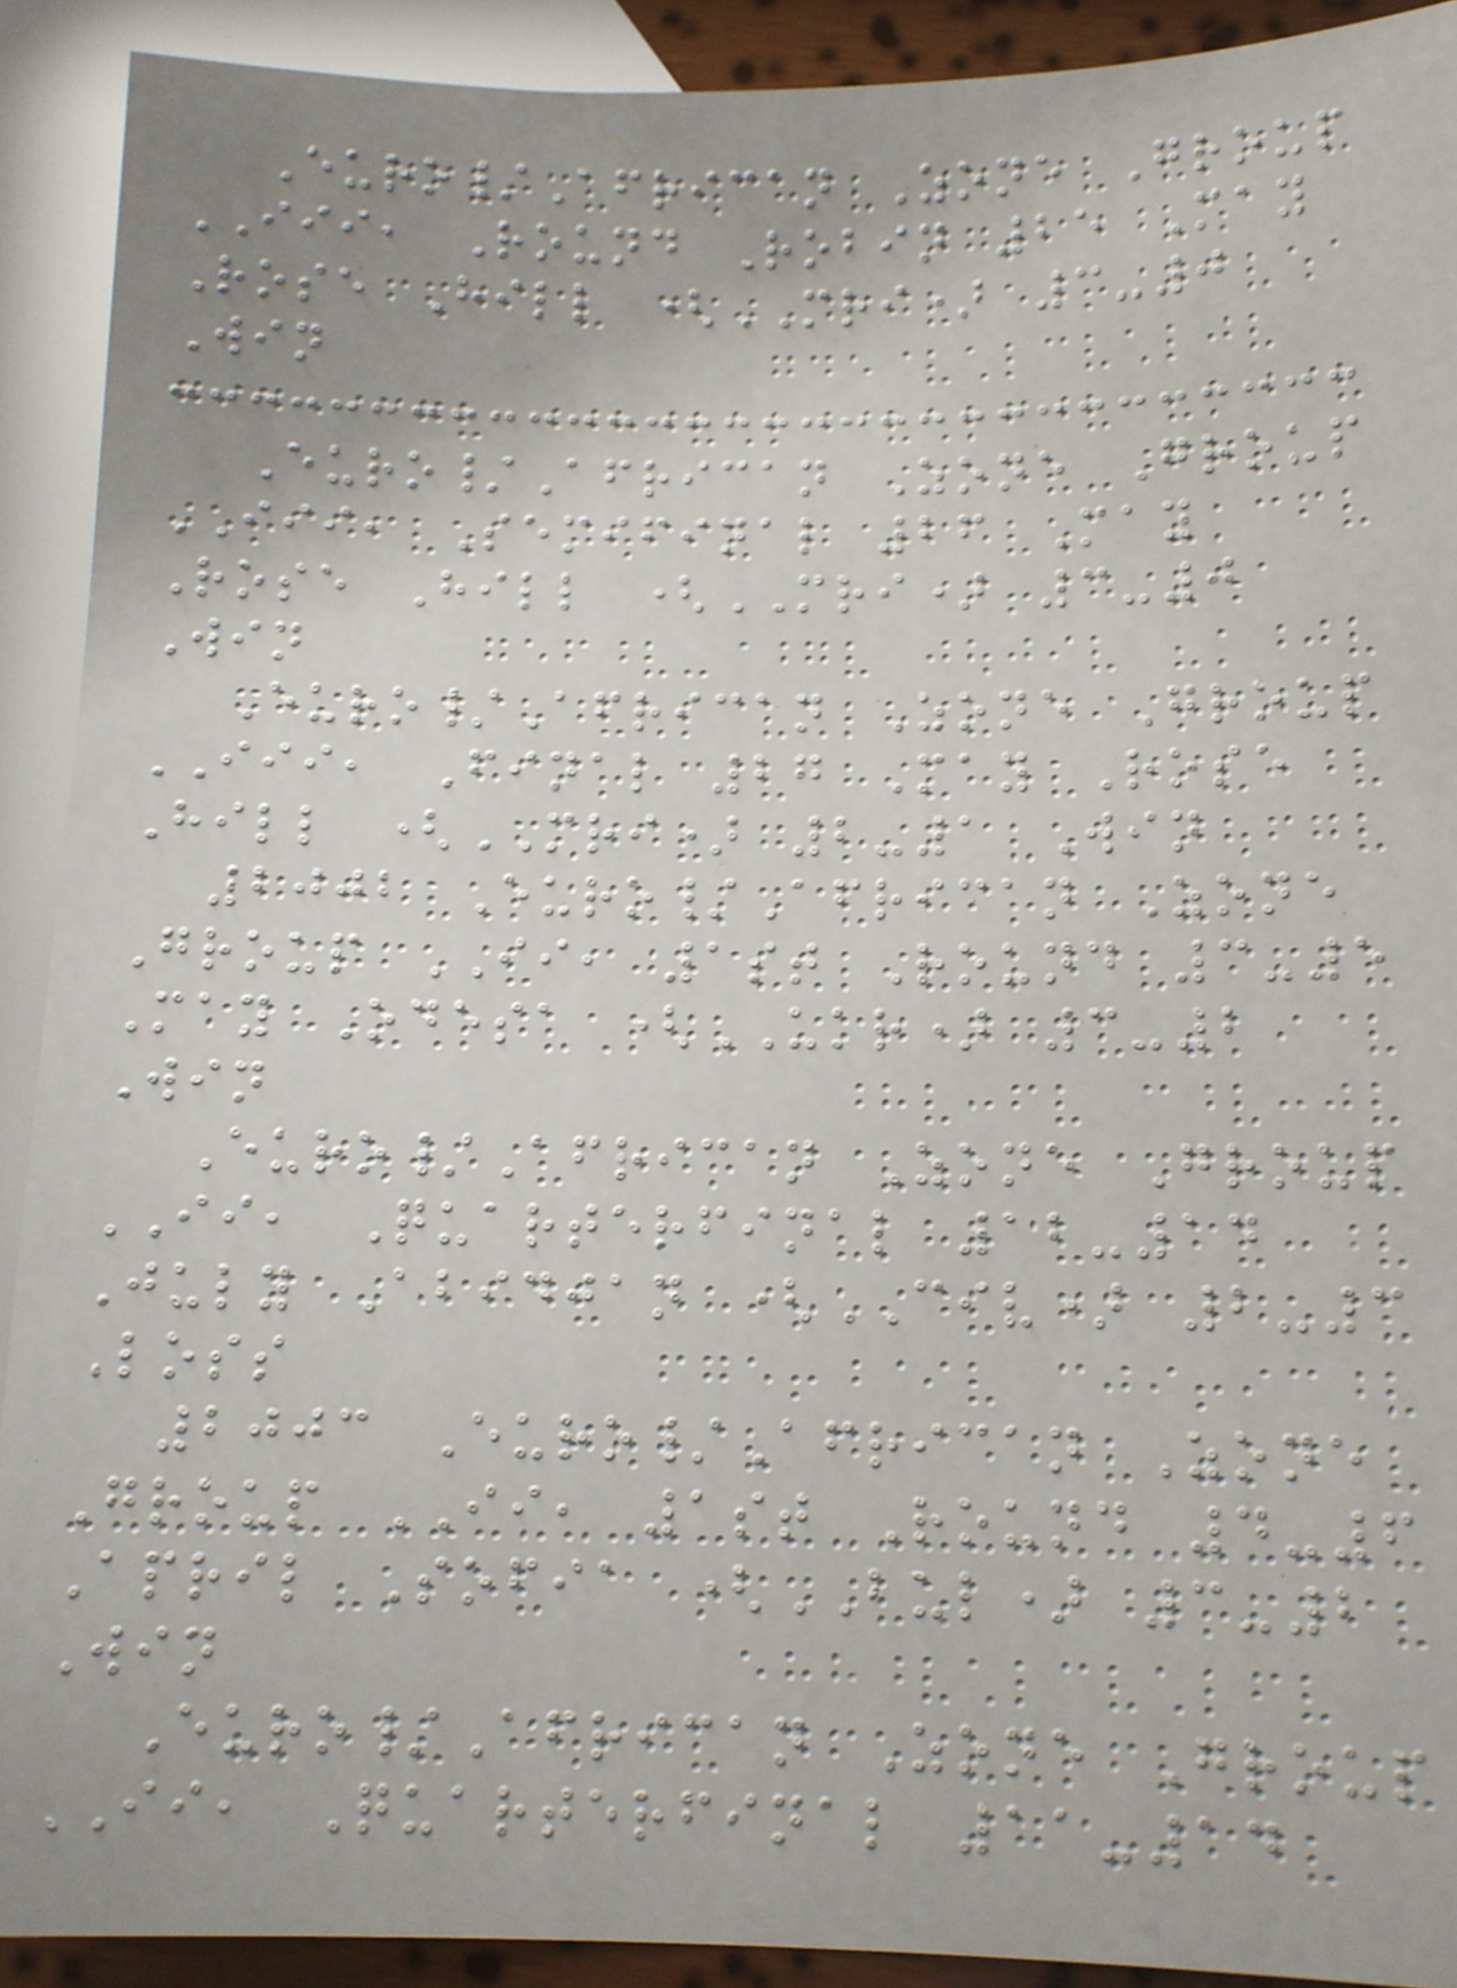Euro/African Zone Group
III, Round Robin 25 May
Rose Hill (MRI) 3-0
Win
Euro/African Zone Group
III, Semifinal 26 May
Rose Hill (MRI) 3-0
Win
Euro/African Zone Group
III, Final 27 May Rose
Hill (MRI) 2-1 Win
2002 Euro/African Zone
Group II, 1st Round 3-5
May Odesa (UKR) 3-2
Win
Euro/African Zone Group
II, Quarterfinal 12-14
July Abidjan (CIV) 2-3
Loss
2003 Euro/African Zone
Group II, 1st Round 4-6
April Sofia (BUL) 3-2
Win
Euro/African Zone Group
II, Quarterfinal 11-14
